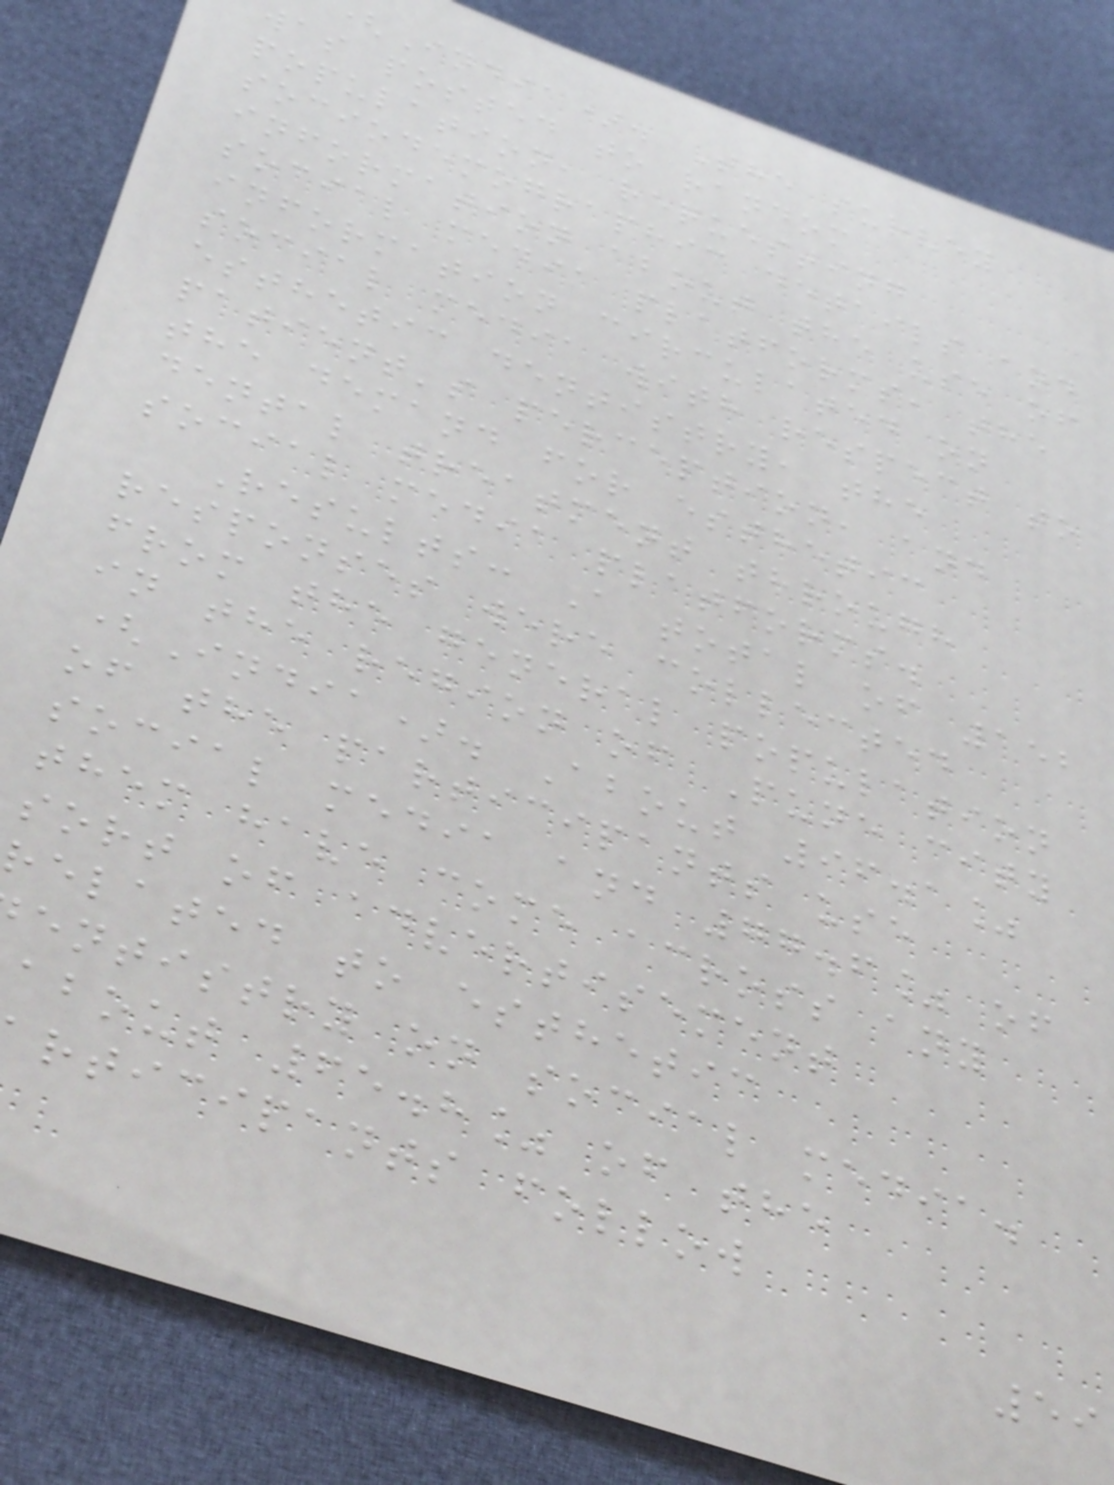India). The survey
was posted to random
population, requesting
sociodemographic details and
information about the use of
social media platforms, the
information circulated on
social media with respect to
esthetic dentistry, the
patient's perception, and
the demand for esthetic
dental treatment through
social media platforms.
Results: A total of 152
responses were collected
from the general population
in the region of Pune city
(India). About 96.1%
of the participants use
social media and 77.6% of
them have come across any
sort of advertisement
related to esthetic
entistry on social media.
about 65.8% of the
rticipants follow
59
